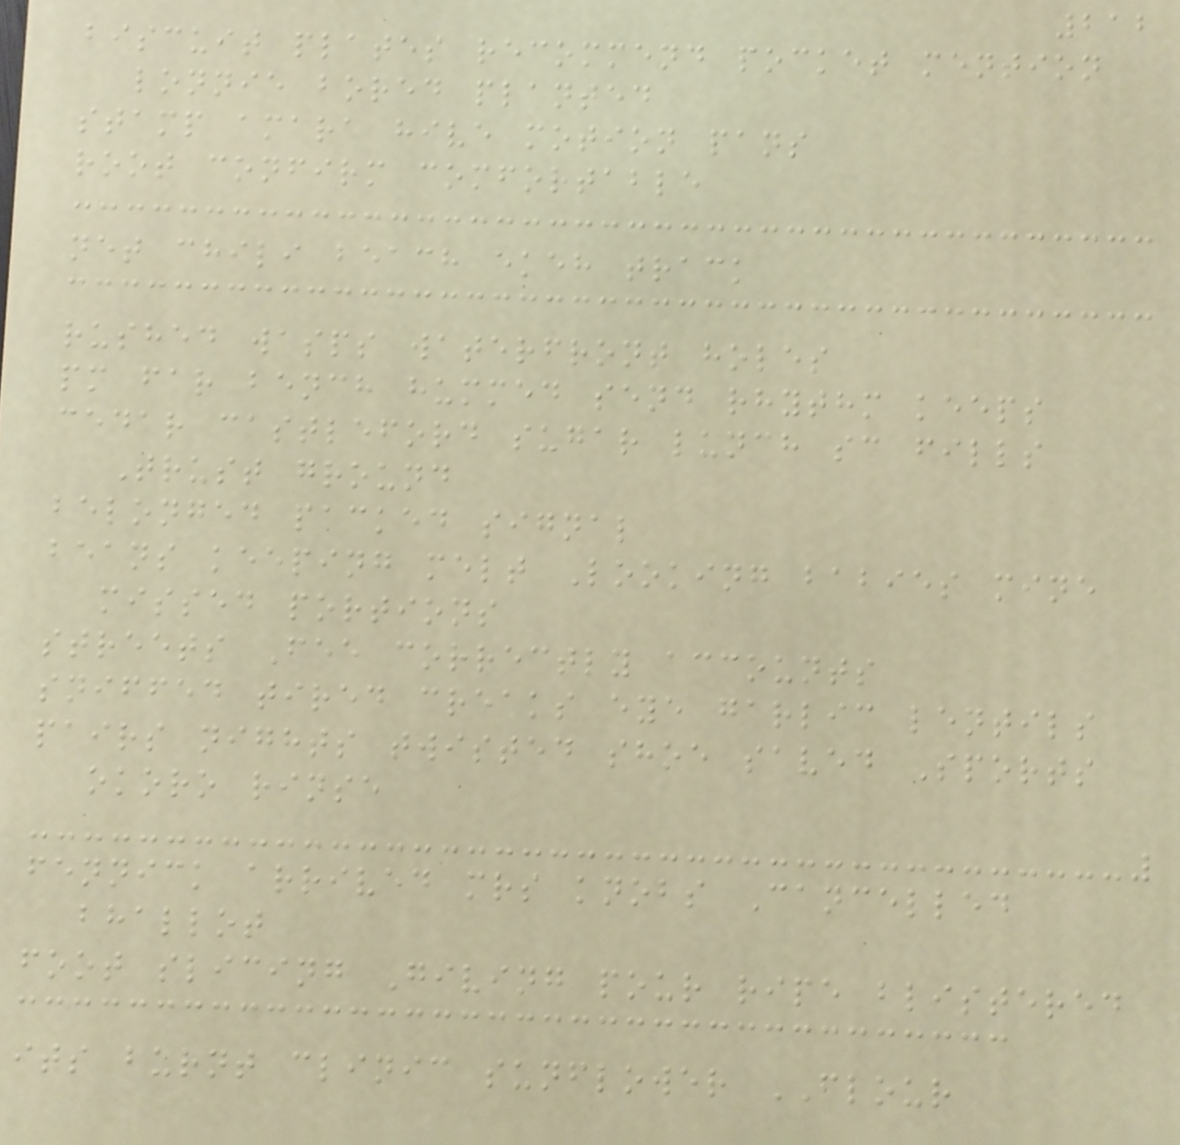212
biscuit plates recommend pocket mention
lonnie bored planted
stamp amara hive motion pans
root confirm comfortable
net chili beach ekeh track
rushed wasps waterfront holes
pm far bench hummed send rhythm keeps
cedar castleford sugar lunch sc fills
Trust ground
belonged packed signal
beans keeping melt Looking babies mine
missed portions
streets Fee correctly accounts
sniffed tired creaks eye garlic lentils
pairs nights twisted shoe saved Sports
okoro rinse
fennick arrived mrs knobs Cancelled
bhallot
foot slicing Giving pour ripe blistered
its burnt clinic sunflower FLOUR
